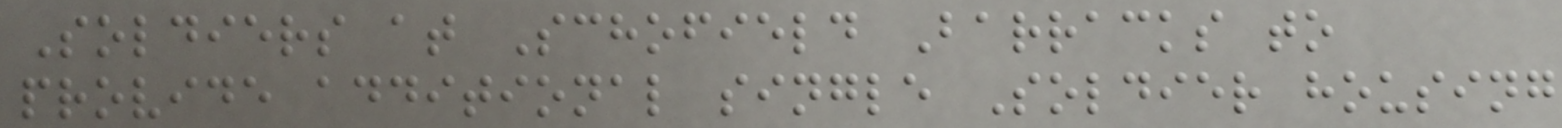Soldiers at Schofield Barracks to
provide additional single Soldier housing
